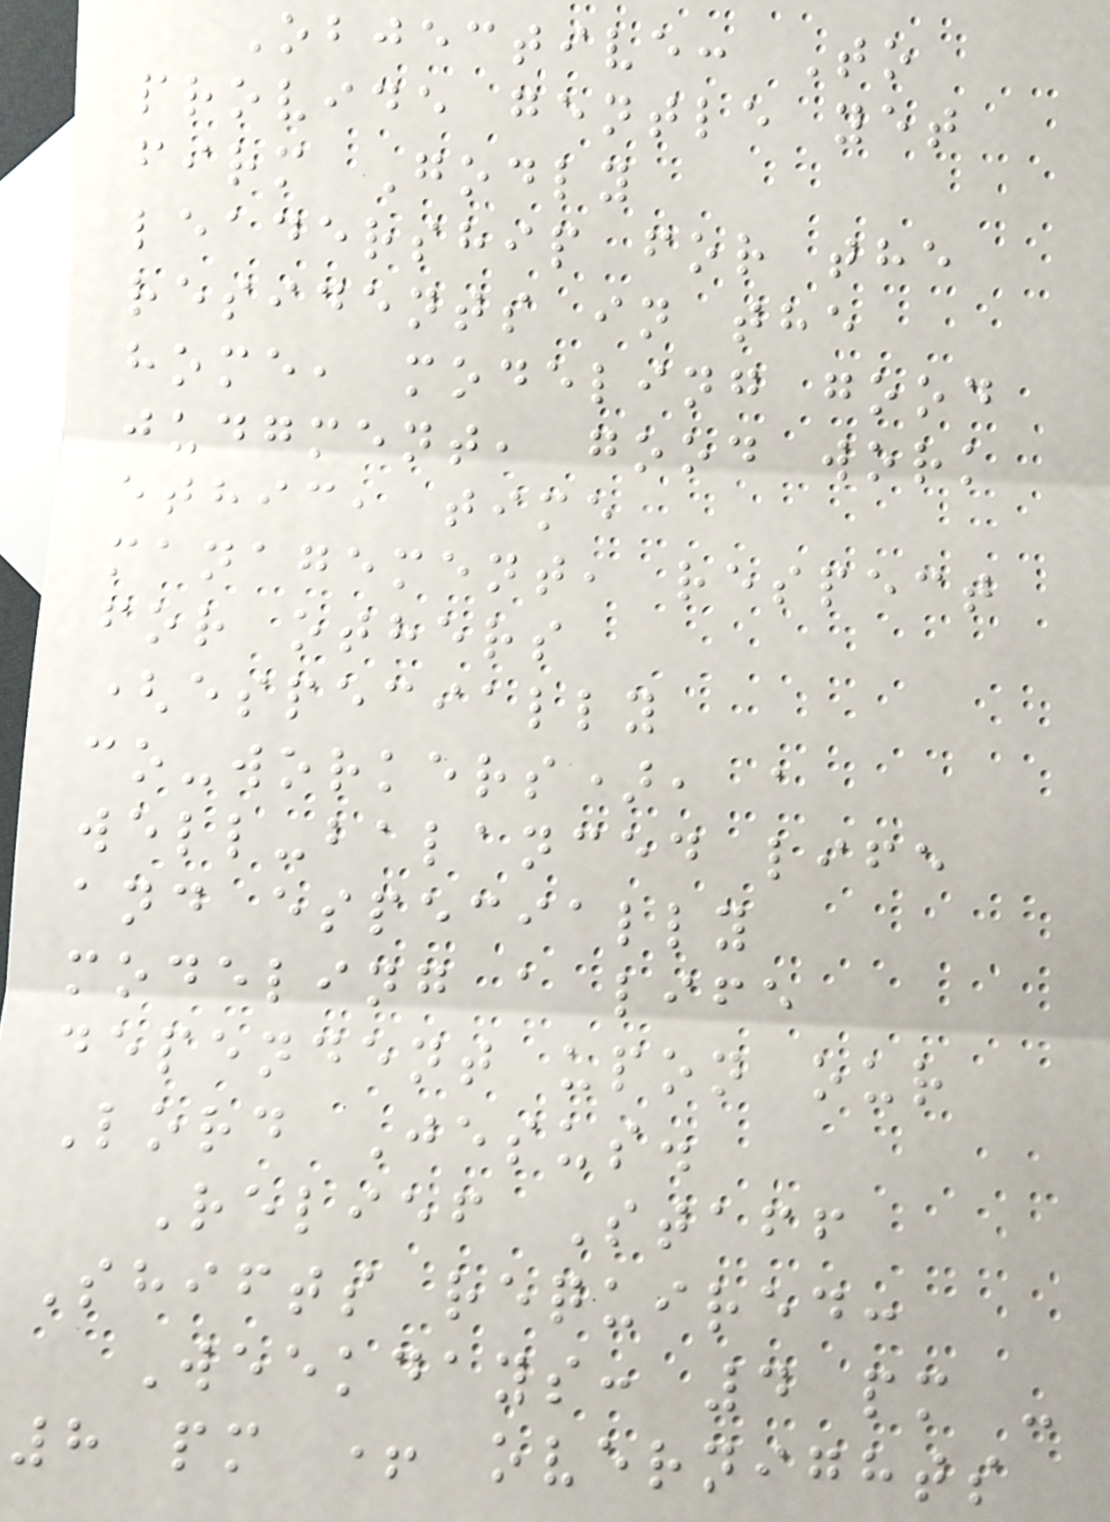Objective: To
provide gentle yet
firm Godly
leadership for the
residents in the
home, modeling good
judgment, good work
ethic, time
management, respect
for others
(especially
co-workers), a
well-balanced life
and especially
modeling a life
dependent upon our
Lord Jesus.
Relief Staff
Shifts required:
Weekdays: 4 pm -
8 pm + overnights
